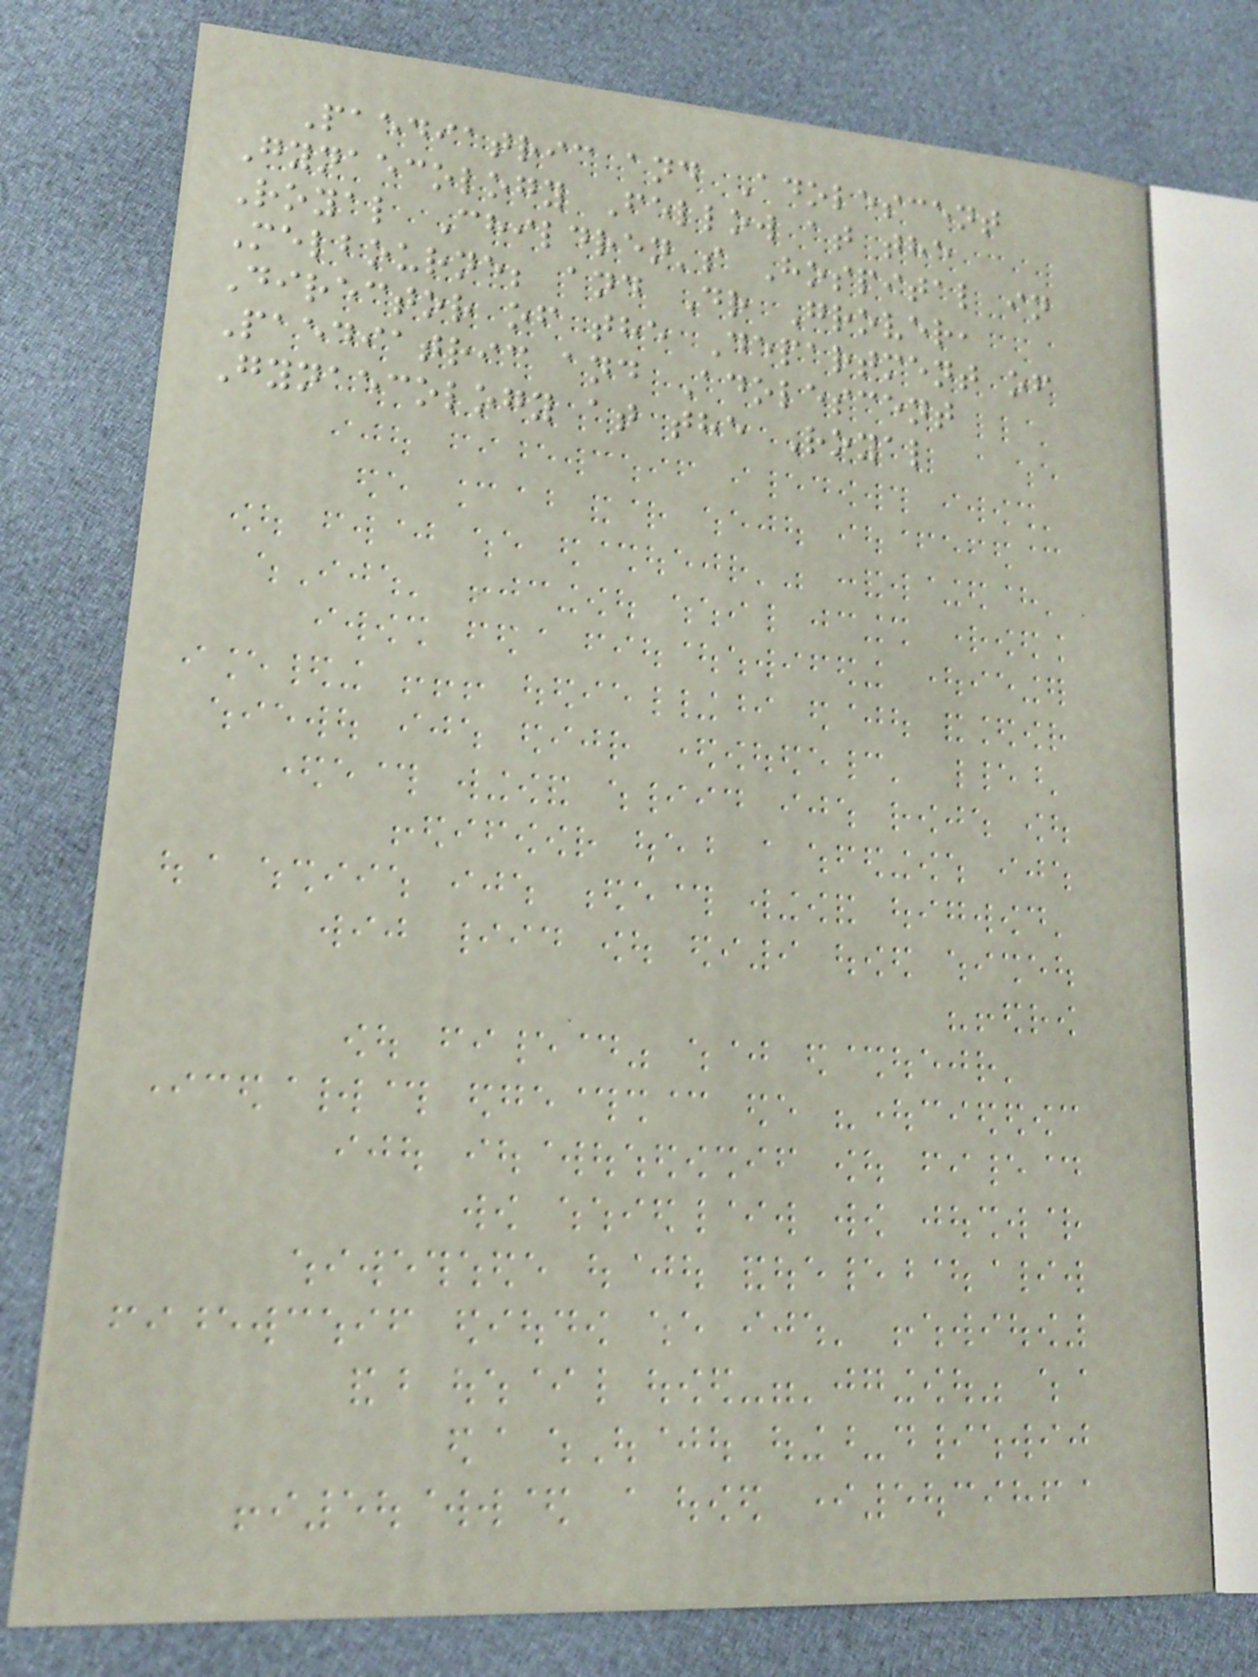Paediatric and Adolescent
Gynaecology Fellow at the
Royal Children's Hospital in
Melbourne; and Dr Grover,
Director of the Department of
Paediatric and Adolescent
Gynaecology at the Royal
